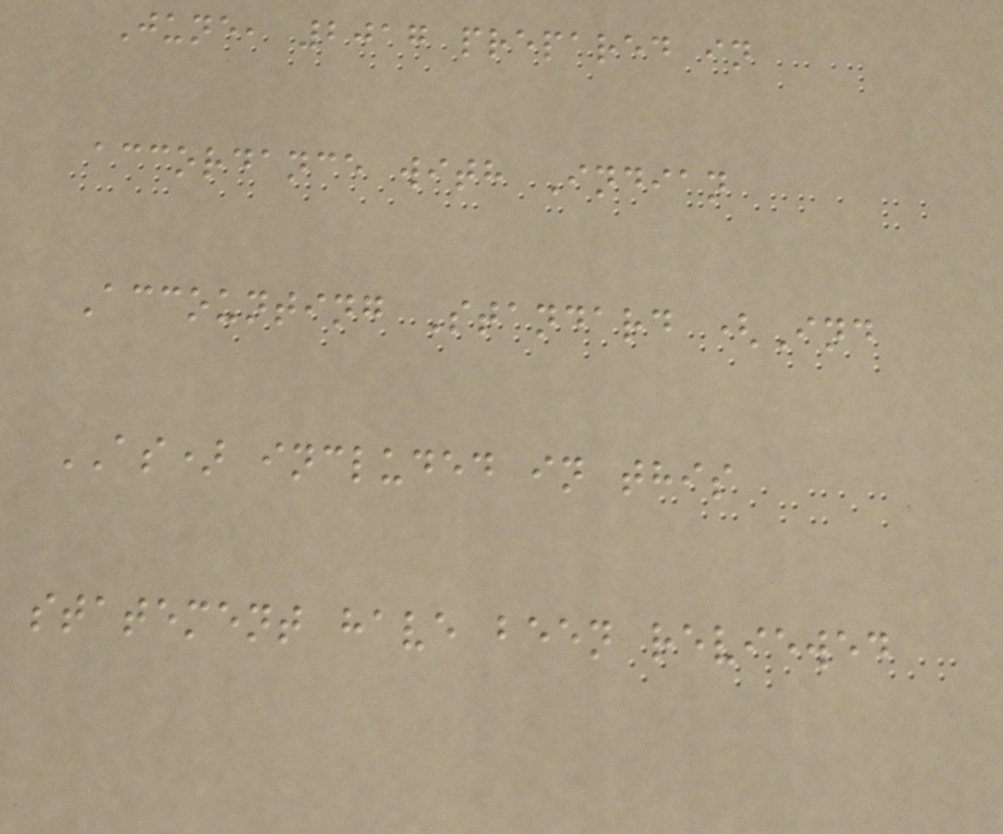June, 2017 prepared in
accordance with Indian
Accounting Standard (Ind
AS) included in this
statement have been reviewed
